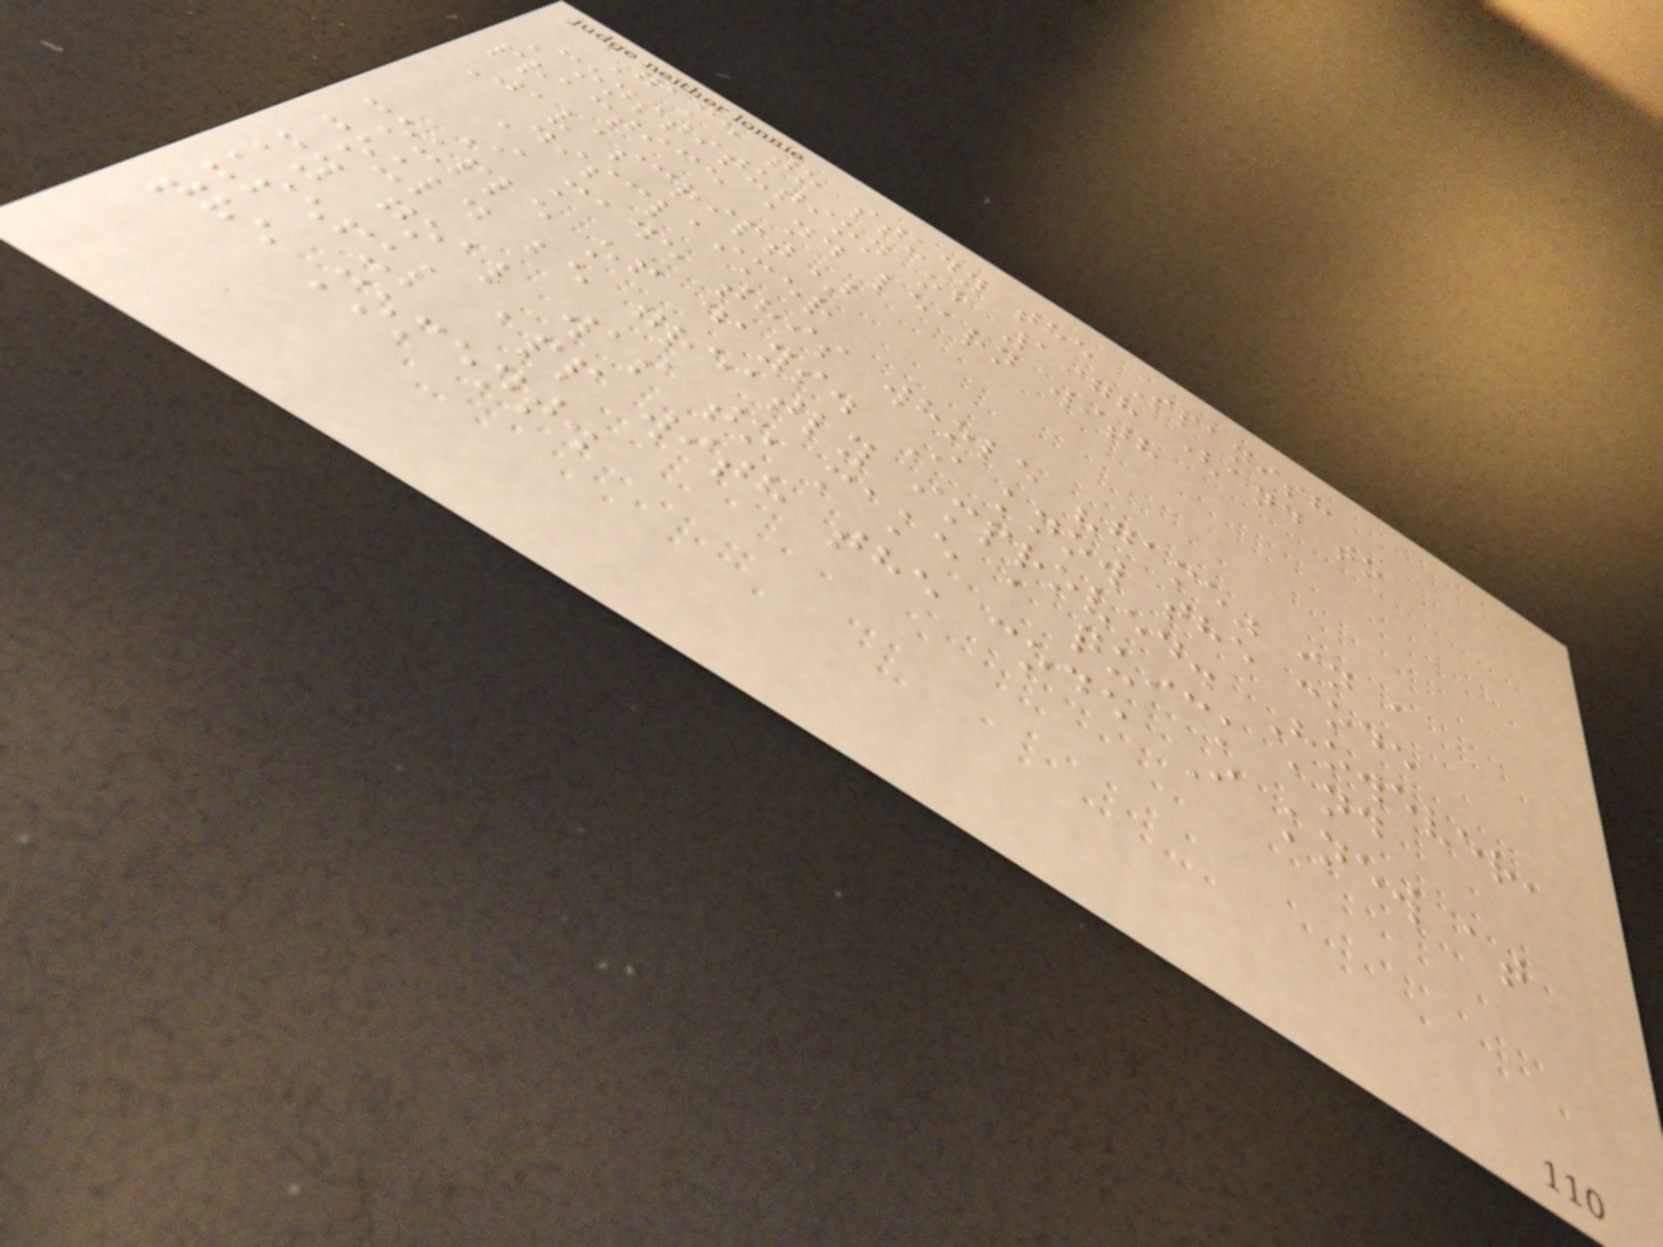Game to study the Spanish
Constitution of 1978 (and to
practice and learn with
Javascript)
Disclaimer
I made this whole "game" in a
couple of days. I know the code
could be greatly improved. However,
my goal was to make a quick and
useful app with the code I knew at
the moment.
